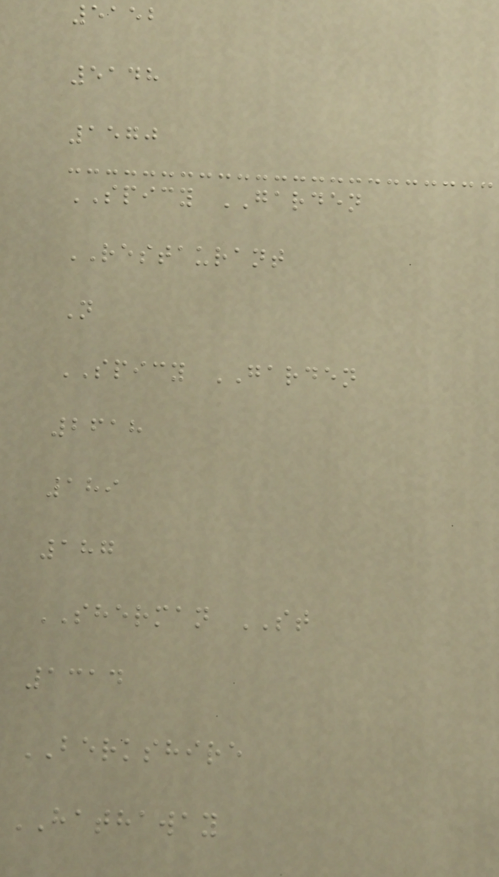5152
5148
1570
SPICY GARDEN
RESTAURANT
N
SPICY GARDEN
2618
189
187
SHERMAN ST
1314
BERKSHIRE
HATHAWAY
